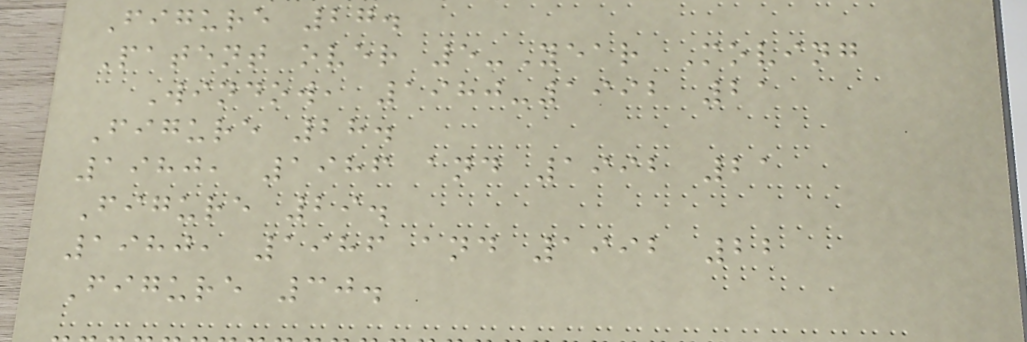Figure 27.
Patent over 5-Year Moving
Window, 1980-1992 21
Figure 28.
1980, 1986 and 1992 21
Figure 29.
1980, 1986 and 1992 22
Figure 30.
